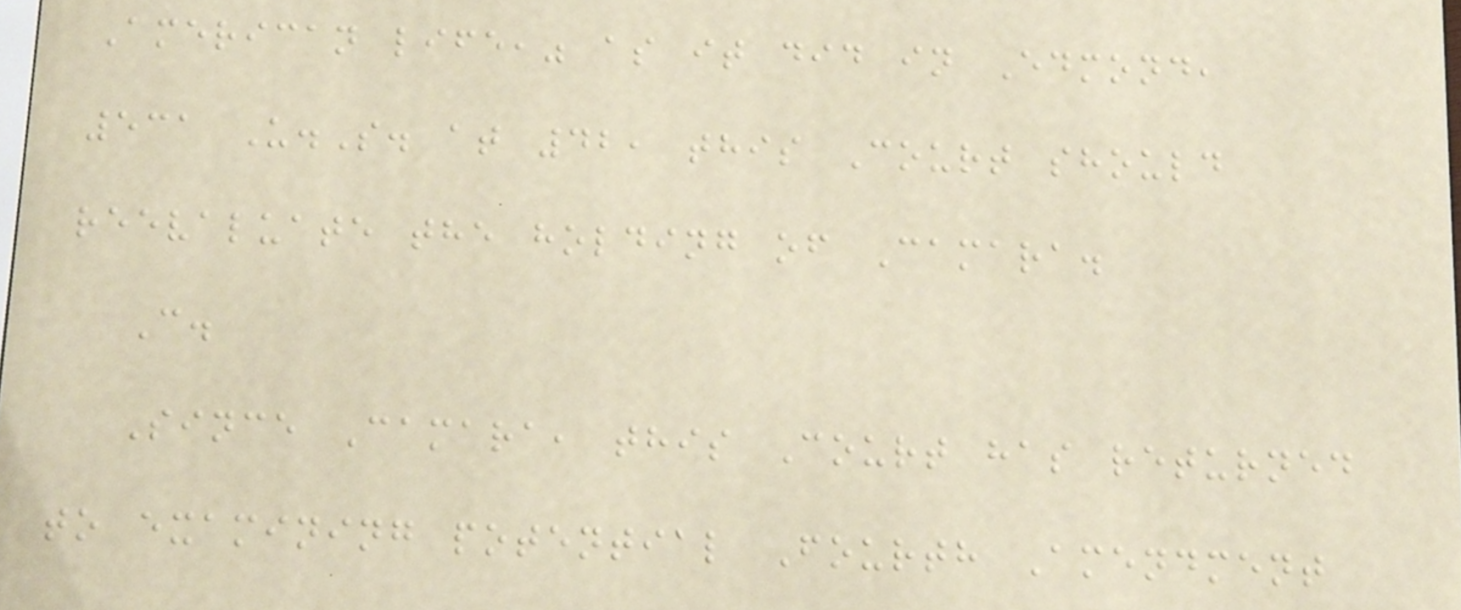American life," as it did in Edmond,
531 U.S. at 42, this Court should
reevaluate the holding of Camara.
C.
Since Camara, this Court has returned
to examining potential Fourth Amendment
